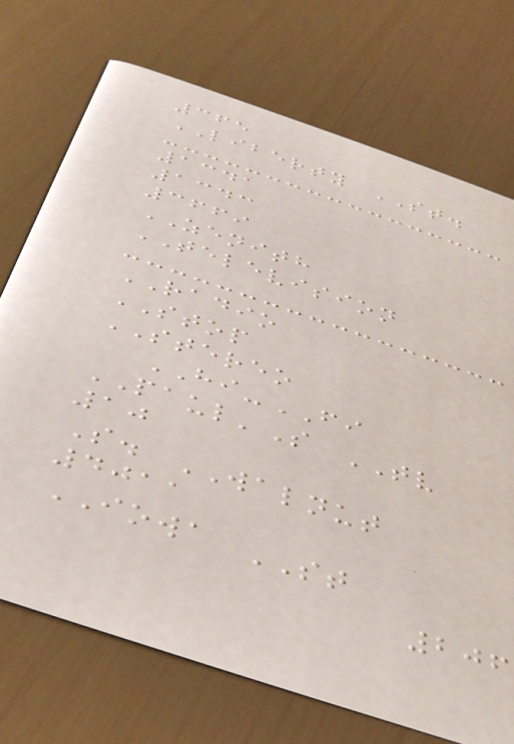365
LIBERTY ST.
1341
1343
3669
ZENITH
TELEVISION
RADIO
STOP
STEREO
HI-FI
PAUL'S TV
10
S. WALNUT
4011
IOWA ST
206
